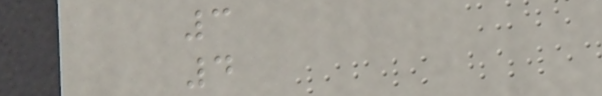3
4
